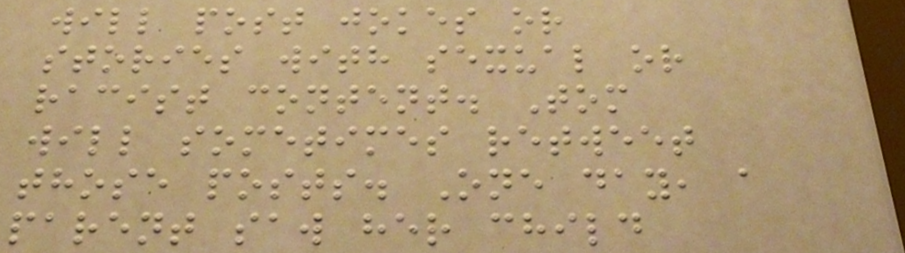will post jokes or
stories with sexual or
racist content. Tom
will sometimes retweet
those posts. One day, a
parent saw her child
